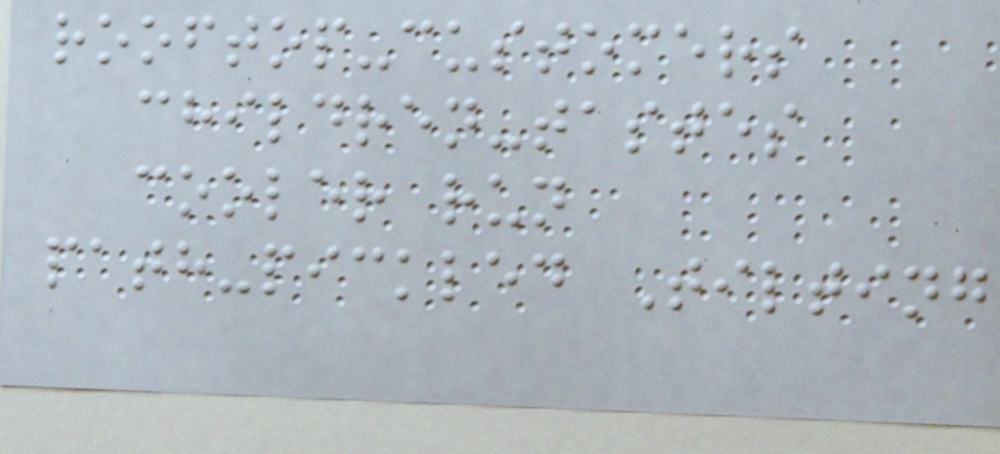rooftop-customers
children-tastes
cooler run
path-pickled Tilting
